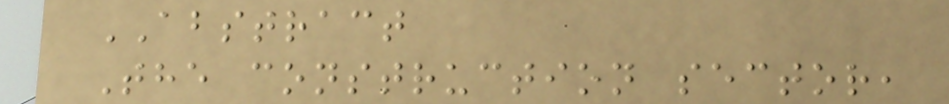ABSTRACT
The construction sector,
